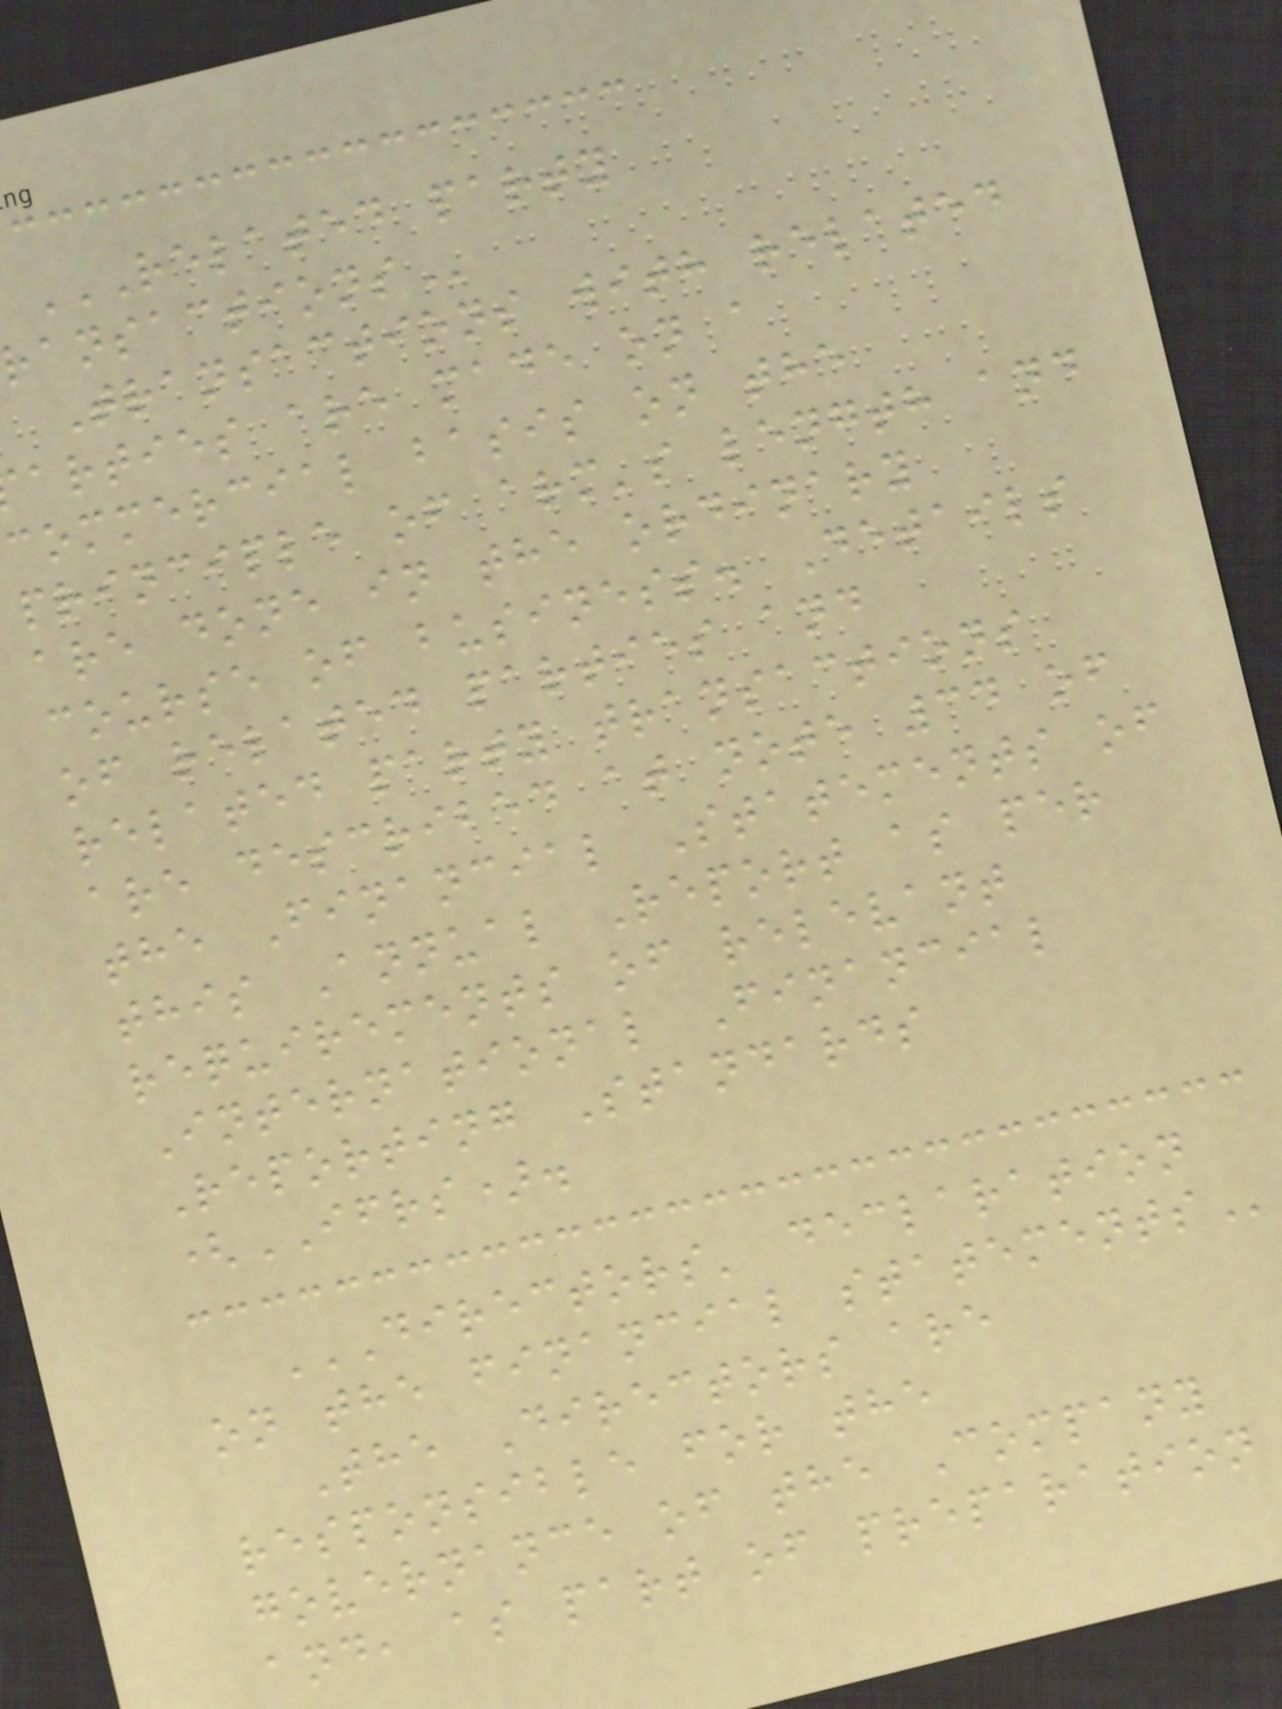RELATED PARTY
Transactions with related
arties are made on a
commercial basis on the
principle of arm's length and
are done in the ordinary
course of business. Details
of related parties and
related party transactions
are described at note 34 of
the Financial Statements of
this Annual Report as per
requirements of relevant
International Financial
Reporting Standards
(IFRS).
DIRECTORS' DECLARATION
on the financial
The Directors are
responsible for the
governance of the Company
and, as part of preparation
